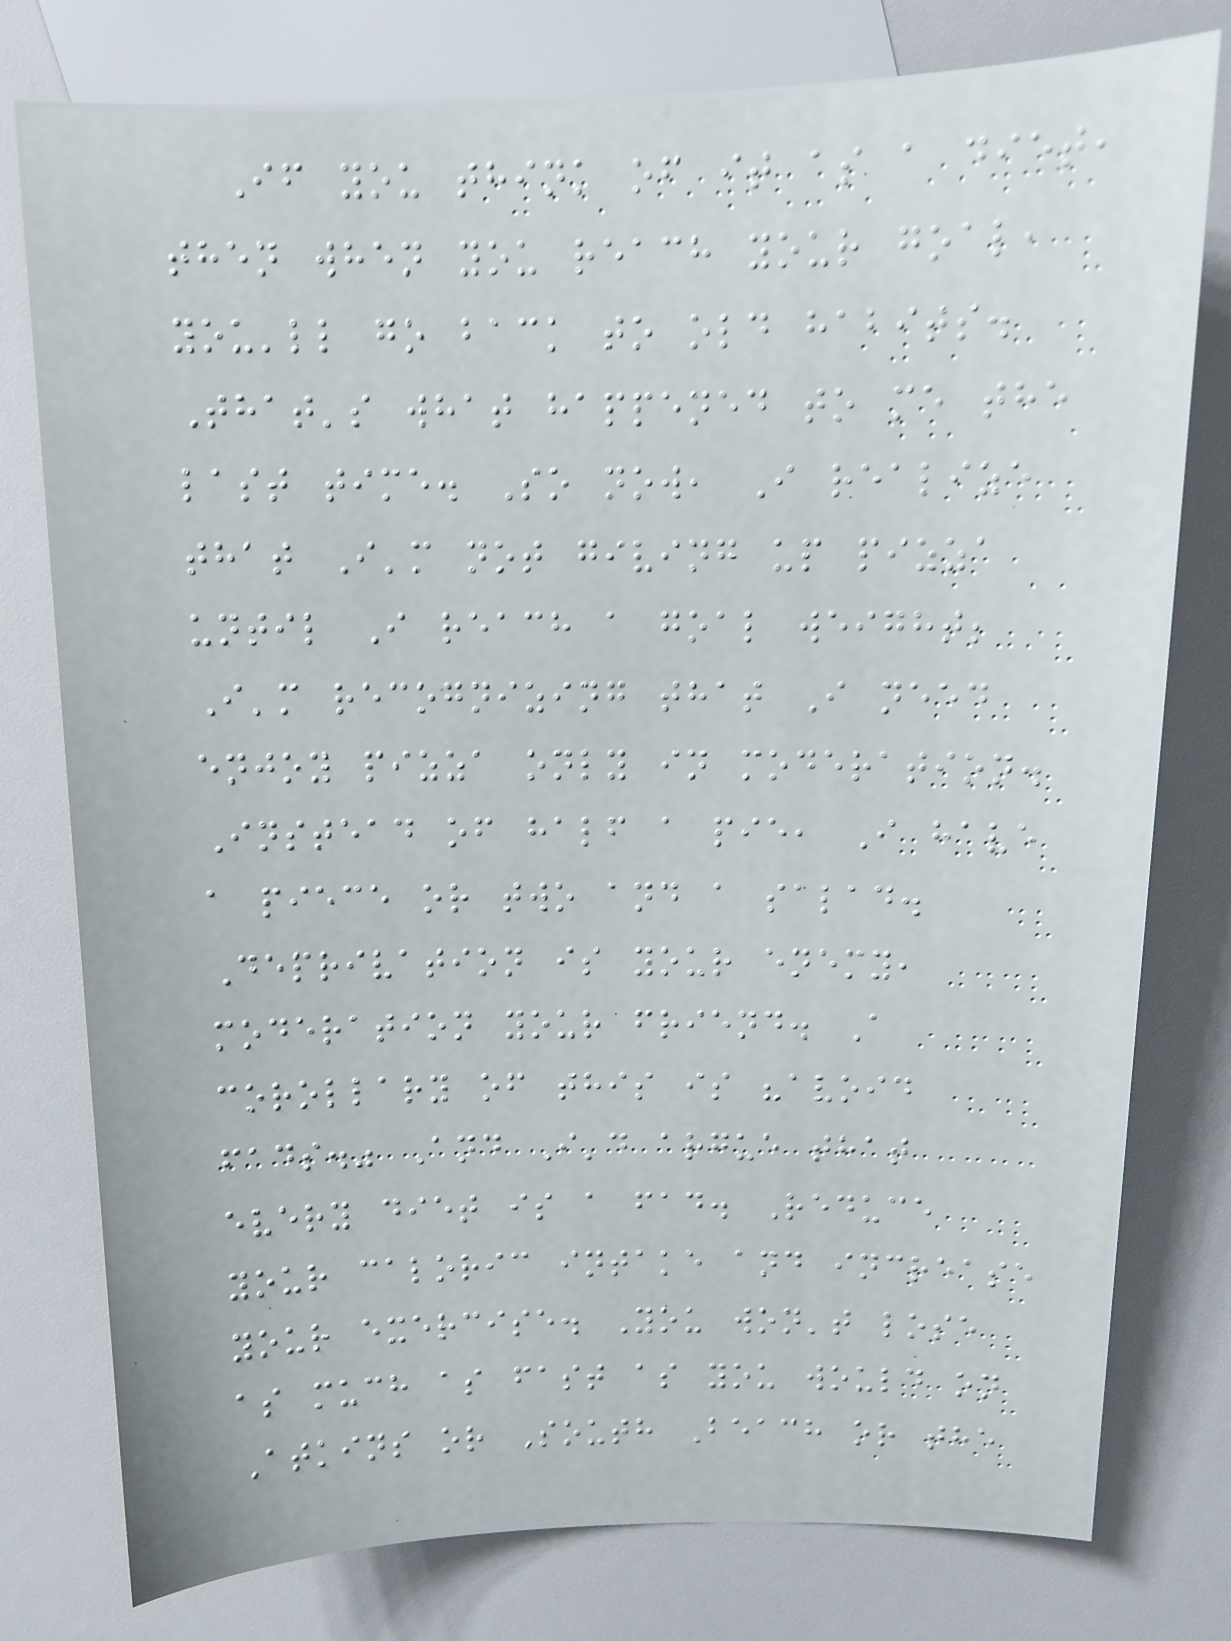If you think of it as a diet,
then when you reach your goal,
you'll go back to old habits.
That's what happened to me the
last time. So now, I realize
that I'm not giving up pizza
until I reach a goal weight;
I'm recognizing that I need
enjoy pizza only in moderation.
Instead of half a pie, I have
a piece or two and a salad.
Deprivation is your enemy,
moderation your friend. A
corollary of this is "avoid
fads." And I'd argue that
every diet is a fad. Reduce
your caloric intake and increase
your exercise. You won't lose
as much as fast as you would on
Atkins or South Beach or the
